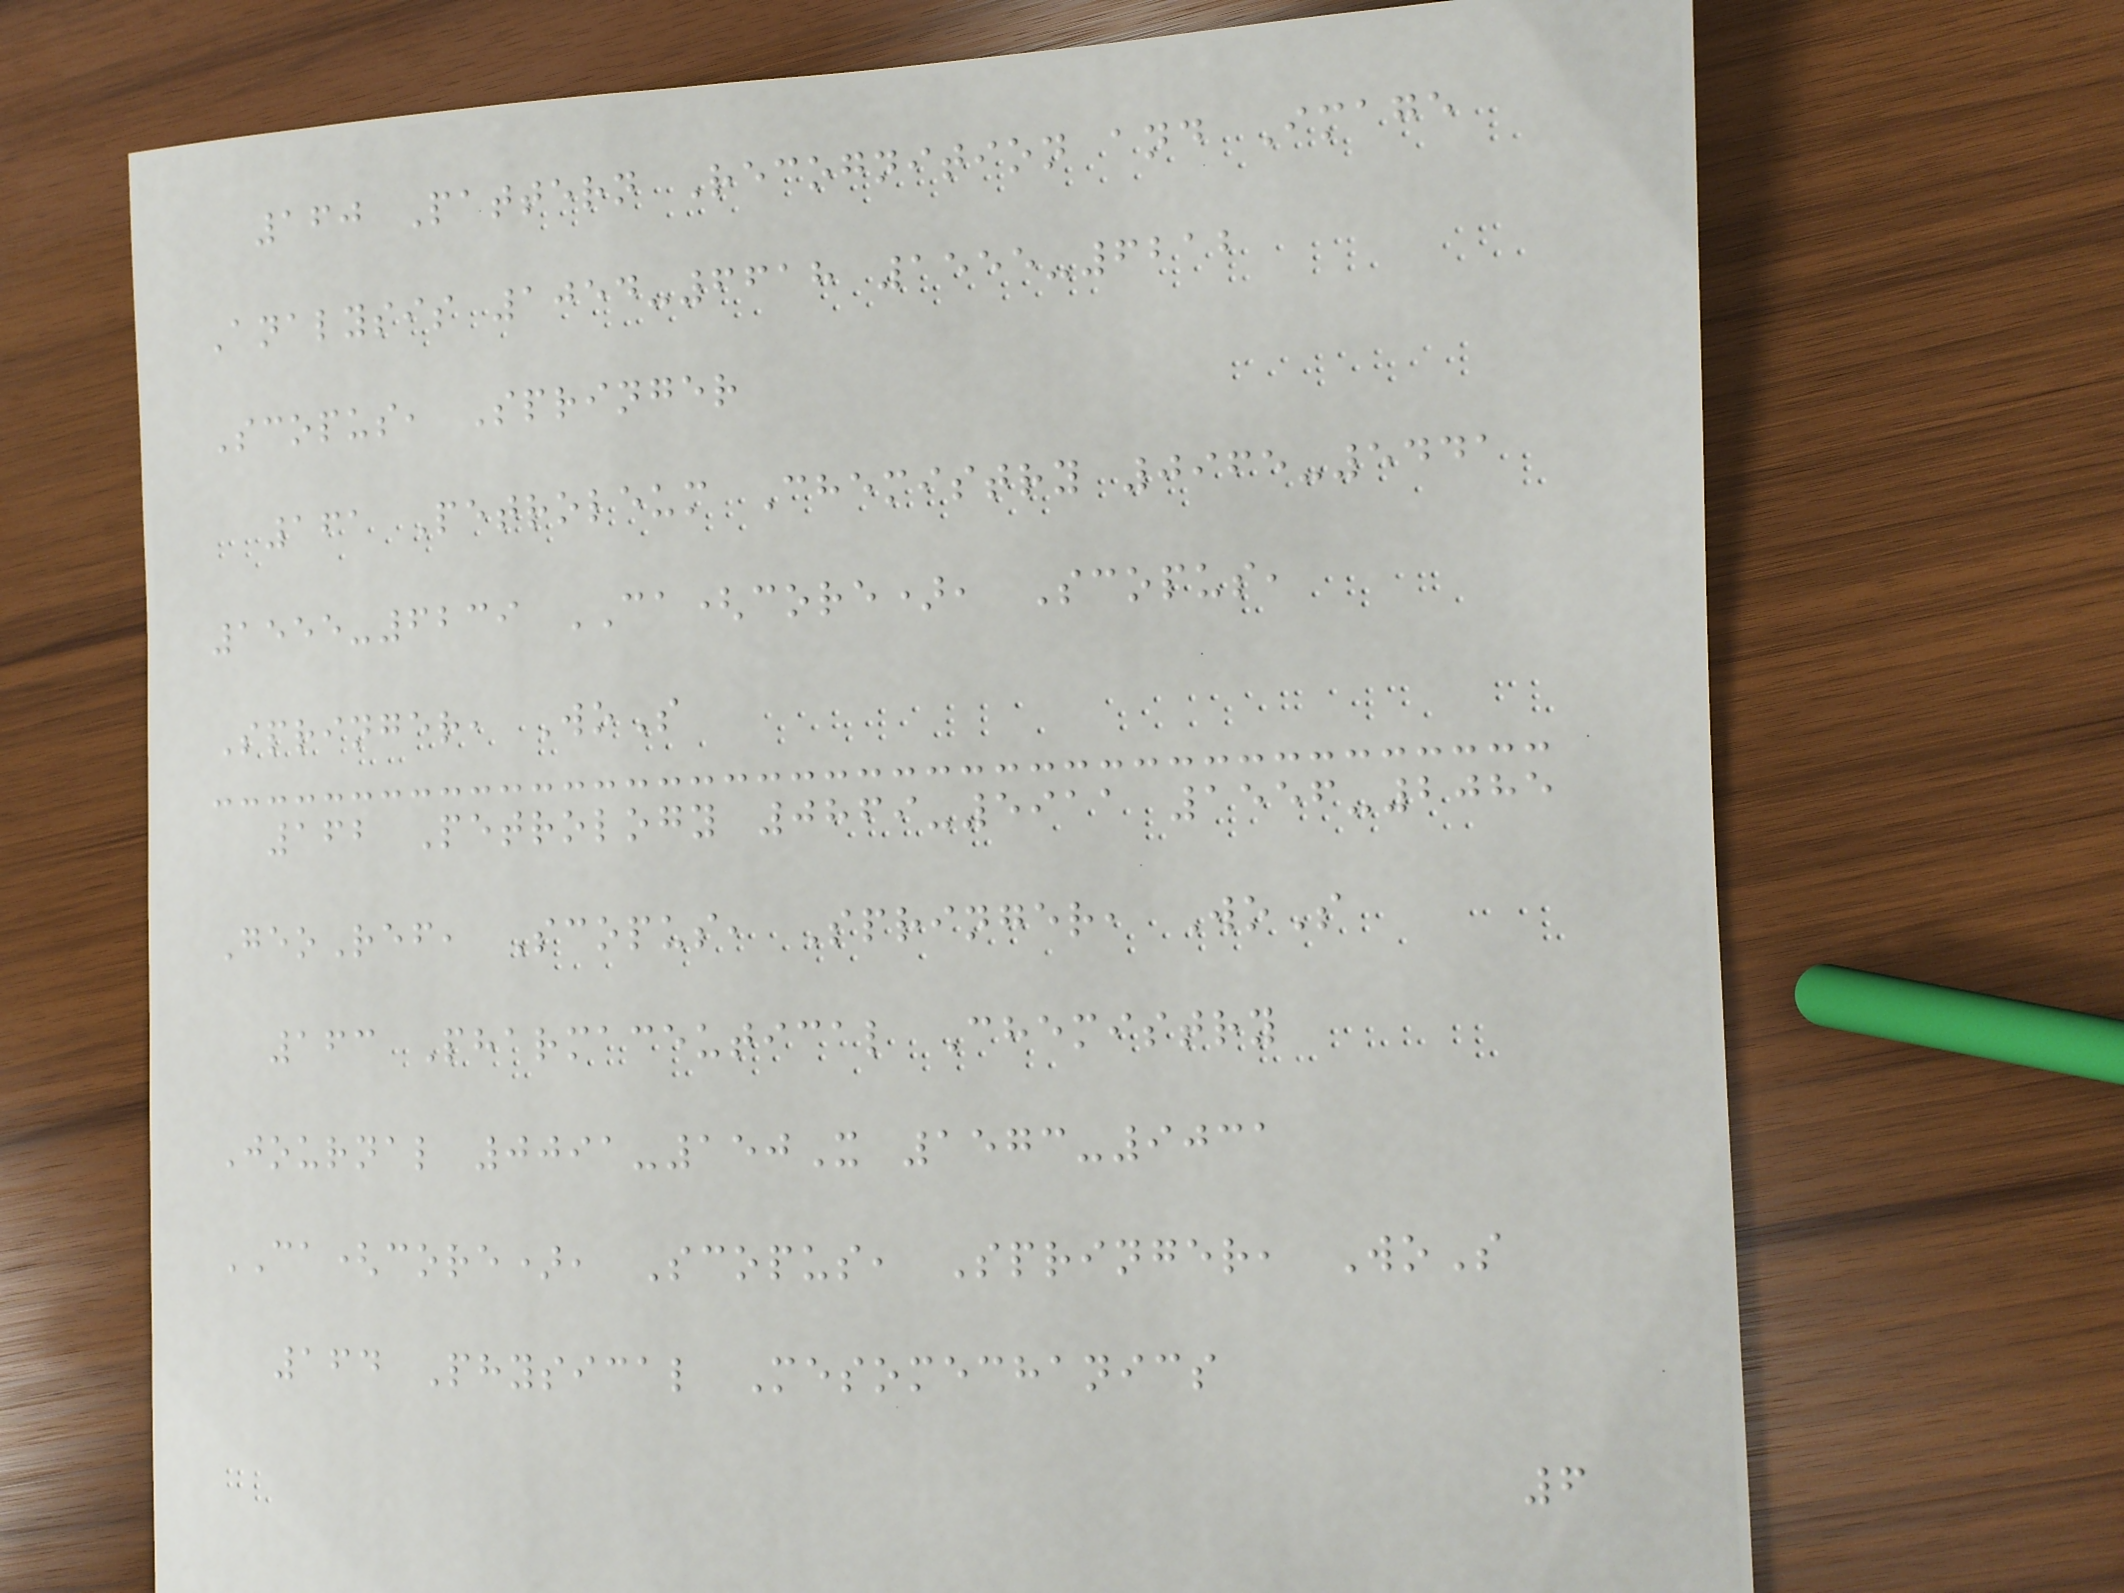160 Pattern Recognition and Image
Analysis 1054-6618 1555-6212
Scopus, Springer
161 Petroleum Chemistry 0965-5441
1555-6239 CA(core), Scopus,
Springer, WoS
162 Petrology 0869-5911 1556-2085
GeoRef, Scopus, Springer, WoS
163 Pharmaceutical Chemistry
Journal 0091-150X 1573-9031
CA(core), Scopus, Springer, WoS
164 Physical Mesomechanics
6
